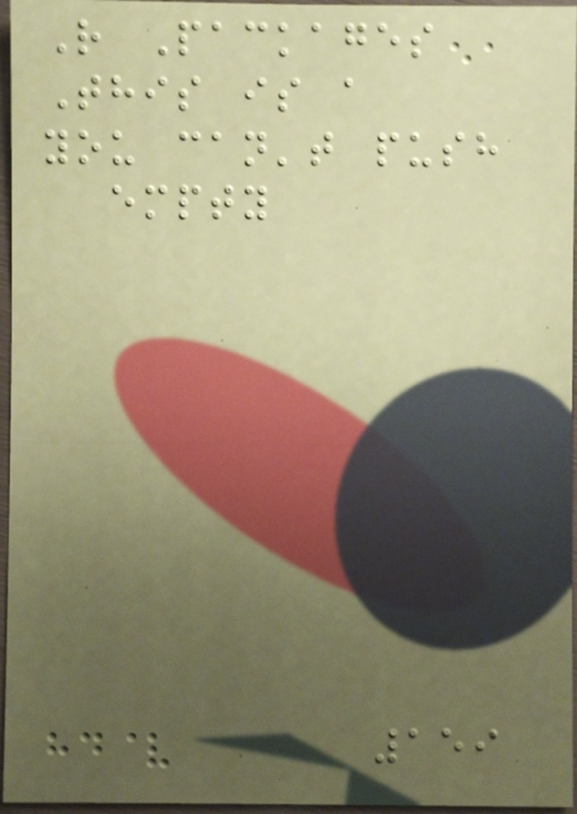R Packages
This is a
you can't push
empty
159
